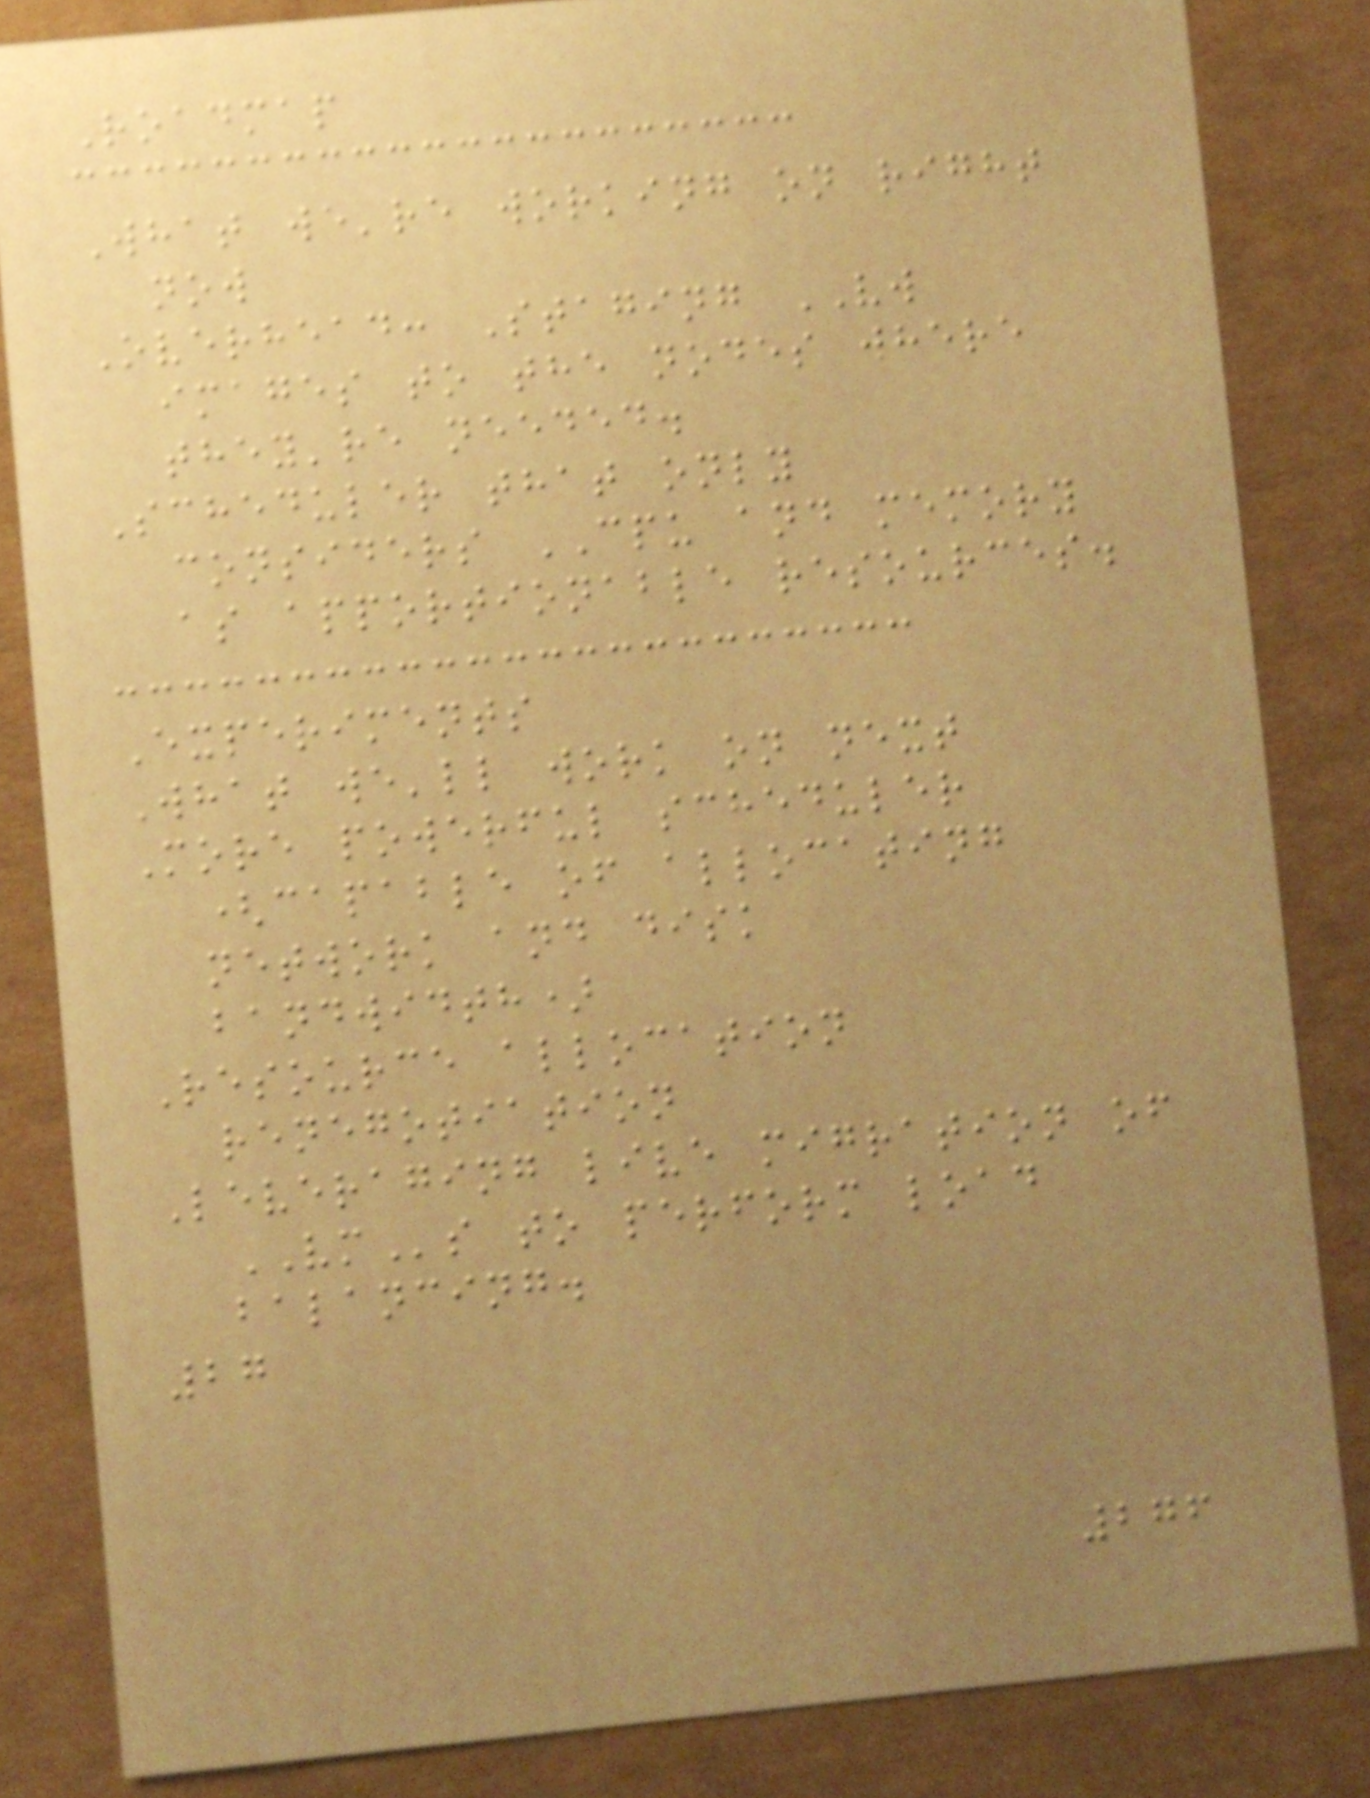Roadmap
What we're working on right
now
Overhead: Staging VW
images to the nodes where
they're needed.
Scheduler that only
considers CPU and memory
as apportionable resources.
Experiments
What we'll work on next
More powerful scheduler
(capable of allocating
network and disk
bandwidth)
Resource allocation
renegotiation
Leveraging live migration of
VMs to perform load
balancing.
27
276
